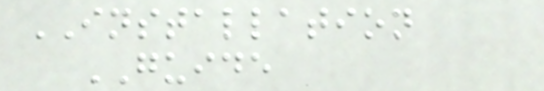INSTALLATION
GUIDE
